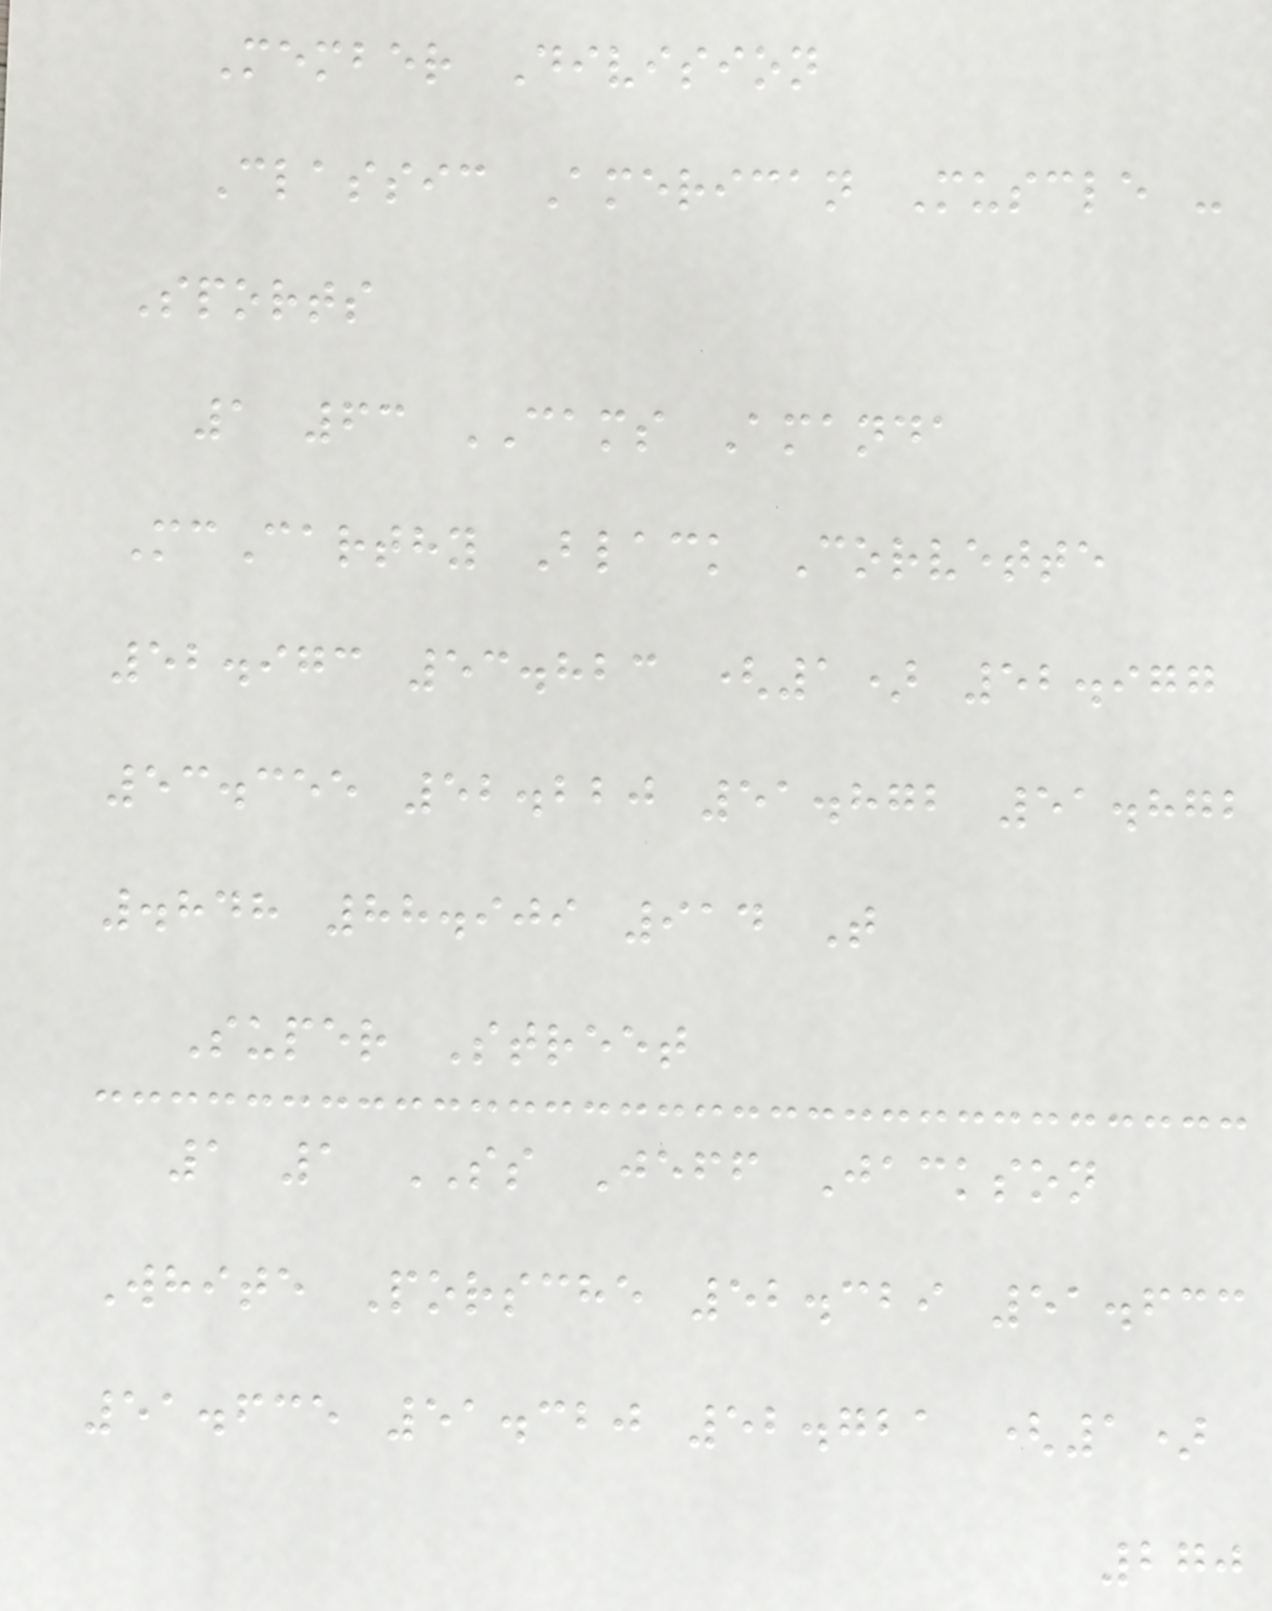Member Division
Classic American Muscle -
Sports
1 63 CAMS Amanda
McCarthy Black Corvette
52.973 53.823 (1) 52.977
53.355 52.220 51.872 51.872
.848 88.909 914 T
Super Street
1 1 SS Jeff Jackson
White Porsche 52.329 51.633
51.635 51.320 52.721 (1)
270
